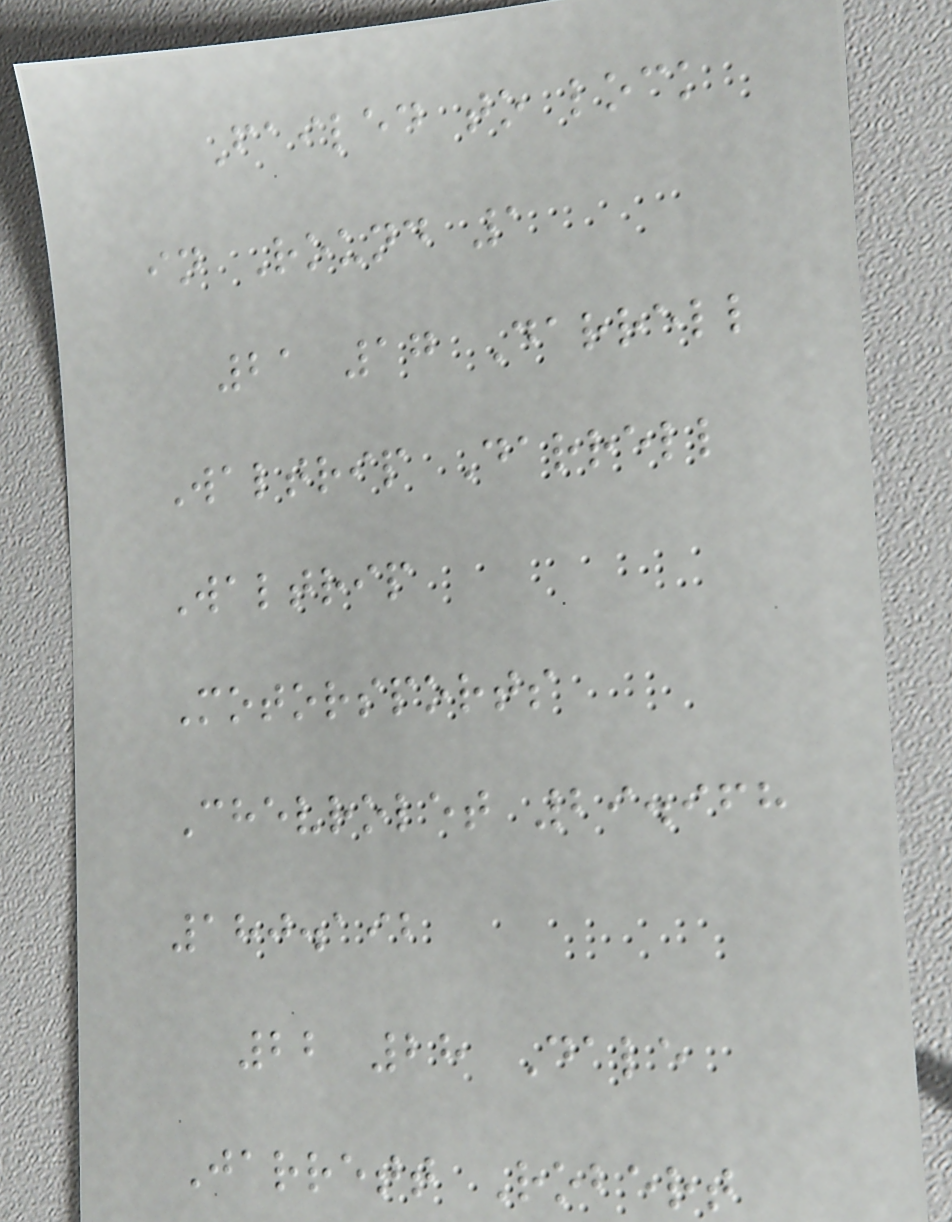Failed to lock
in Round 1
21 17 Darrell
Waltrip Darrell
Waltrip
Motorsports
Chevrolet 29.968
180.192
22 28 Dale
Jarrett Robert
